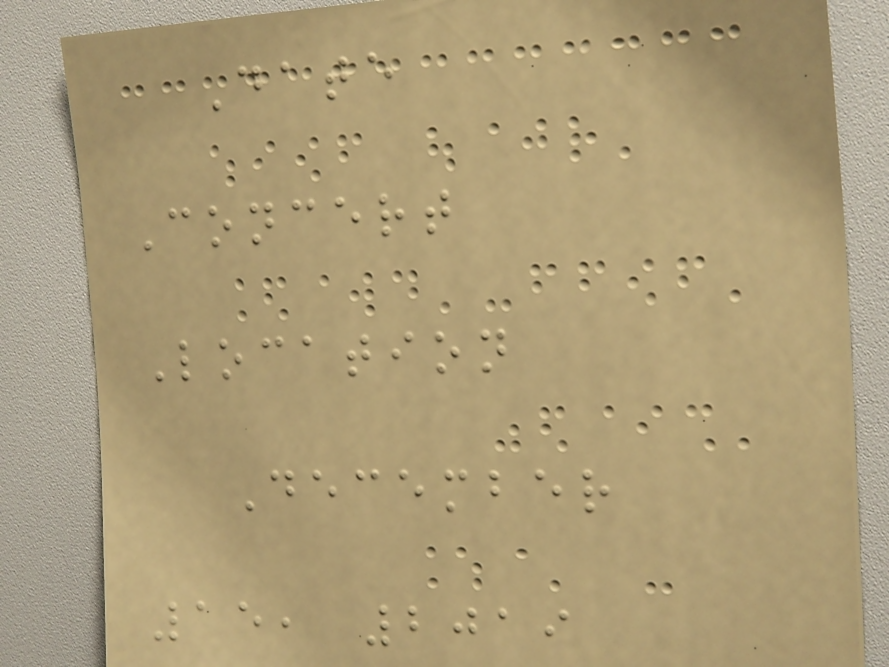Date
Concert
Location
December
15, 2019
